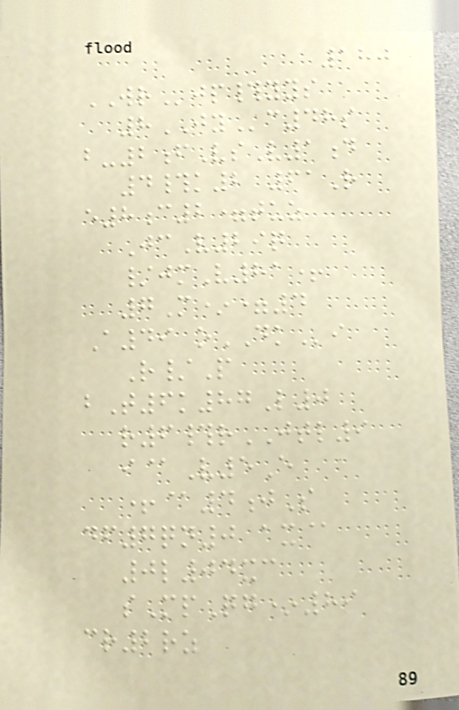180
WRjp#yys
8JYc48s
b-2fVsV1d
4#k2 61R
e8c2=tuz
JcV29q
/jmV81+
7M*=4
A49 oDKi
R/P
bT6k87L0
r6#rJTL9
i@V5E
+@4jS
df7qn0 ax@
0l04xc
sMpQg*89
cr2rz
